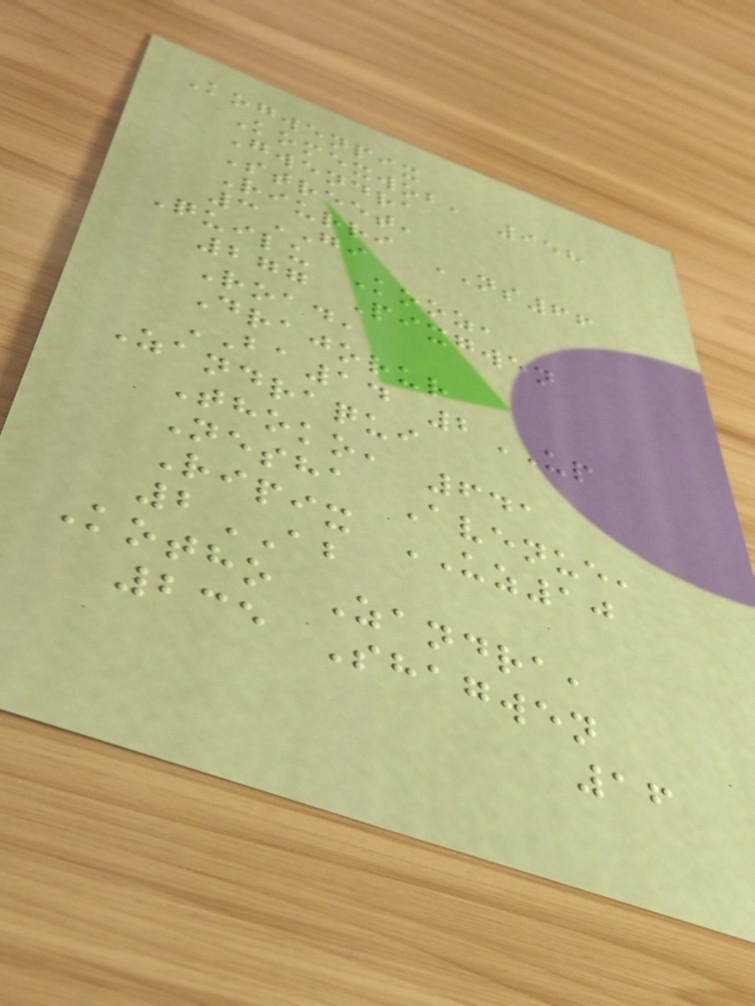Kogwenpix
Komexwob, 958
Gwendra
Street,
Riurri NS66
3GI
Quilu Kooz,
277 Pixgwen
Road,
Drajorur
BA14 2UP
Zandraqui
Thoko, 641
Nesha Avenue,
Ripix UZ10
2AB
Kotho Zandra,
235 Shagwen
16
